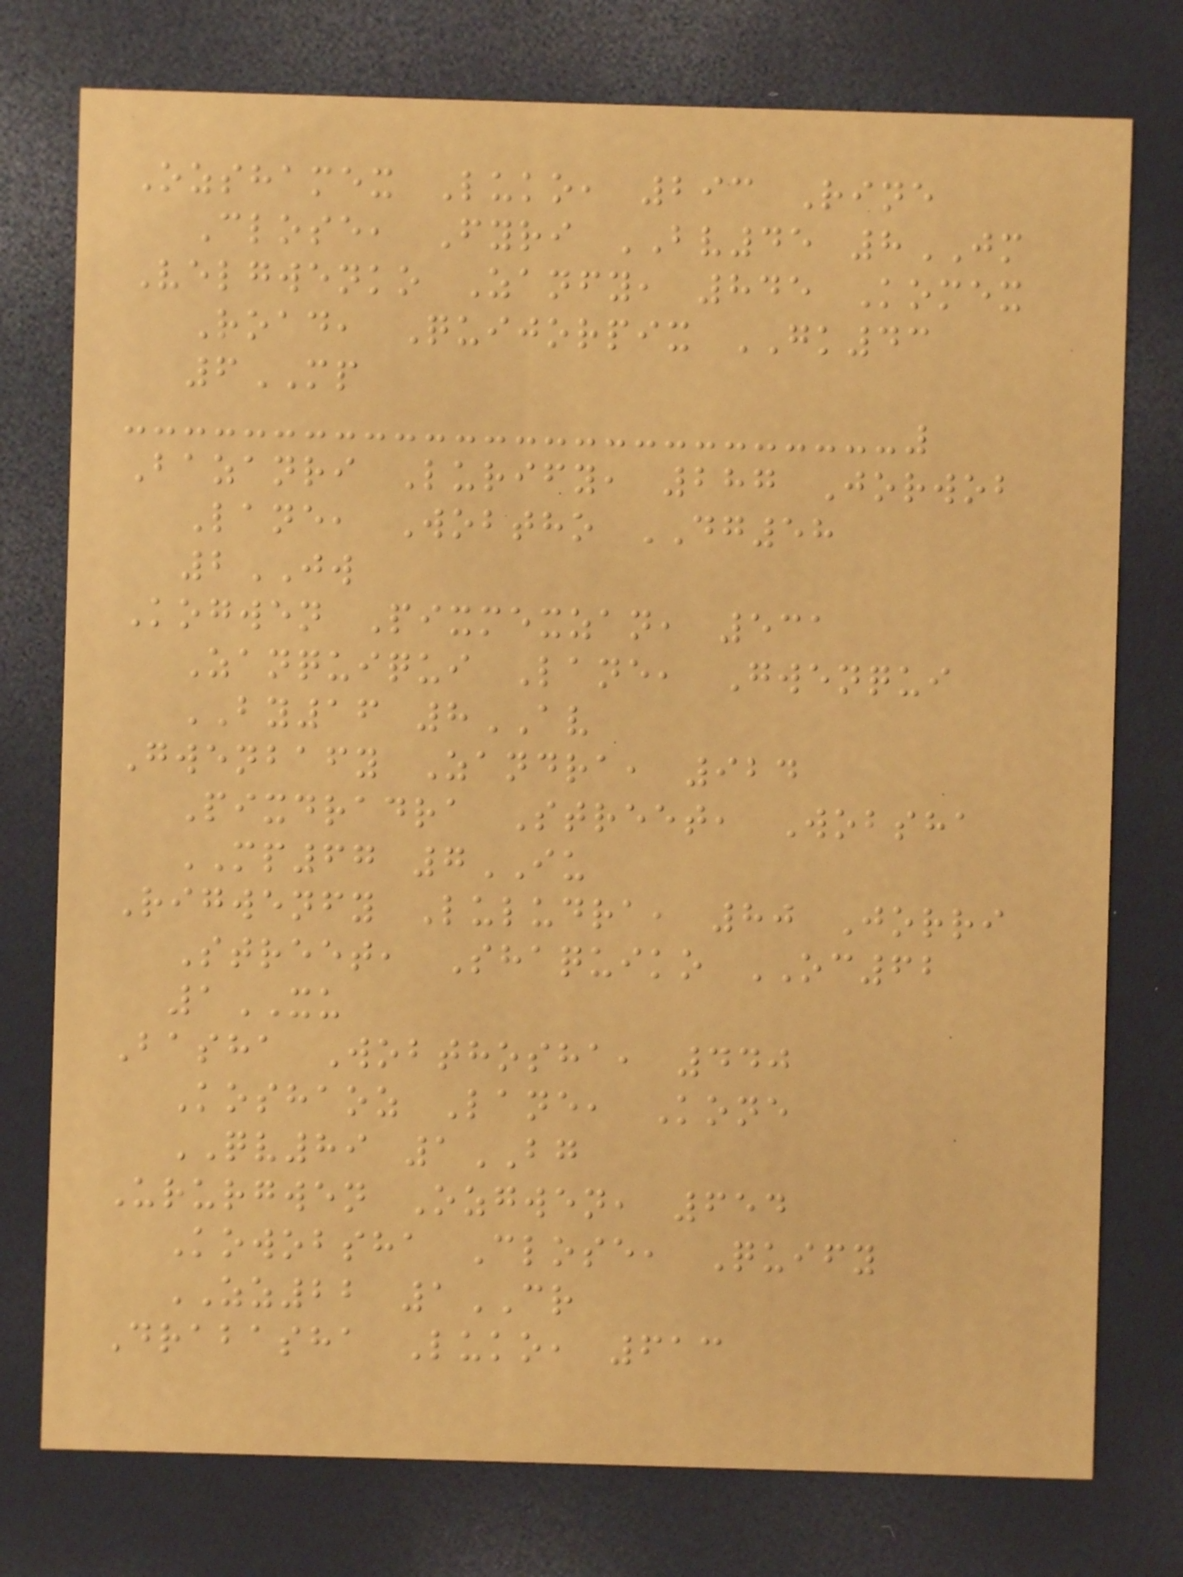Ozshamex Luko, 293 Rine
Close, Fyri BV45 8JM
Velgwenko Zanfy, 845 Komex
Road, Quijorpix GK43
6MP
Bazanri Lurify, 287 Jorwob
Lane, Wobtho DG58
2JW
Kogwen Pixmexzan, 531
Zanquiqui Lane, Gwenqui
BY16 8AV
Gwenbafy Zandra, 924
Pixdradra Street, Wobsha
MP67 7IU
Rigwenfy Luludra, 80 Jorri
Street, Shaquiko OC62
1XU
Basha Wobthosha, 440
Koshaoz Lane, Kone
QV89 1BG
Ururgwen Ozgwen, 654
Kowobsha Close, Quify
ZZ22 1CR
Drabasha Luko, 613
